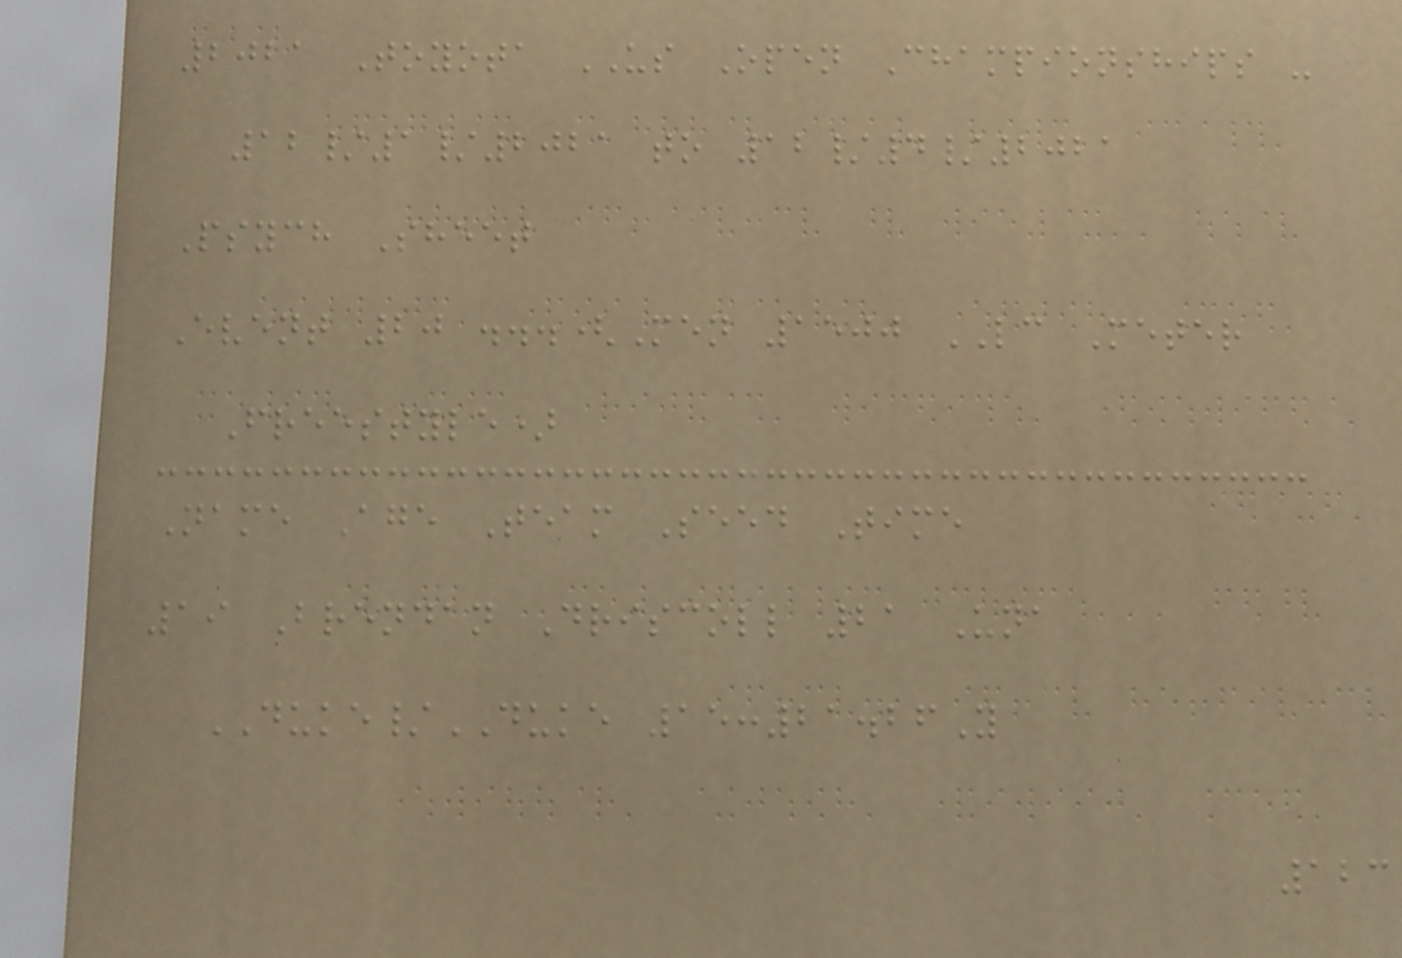2021 Toyota US Open Championships -
12/1/2021 to 12/4/2021
Psych Sheet
Event 20 ...(Men 1500 LC Meter
Freestyle)
Name Age Team Seed Time
19 Brendan Driscoll 21 Una
DUKE/DUKE 15:21.26Y
123
